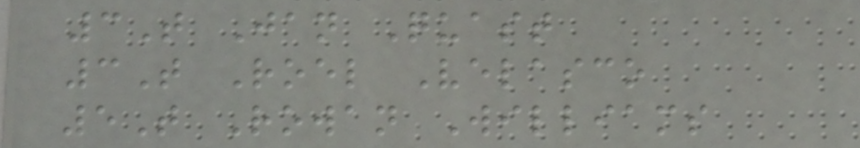3T Jan Quast
3T Roel Velasco
5T Rowan Williams
